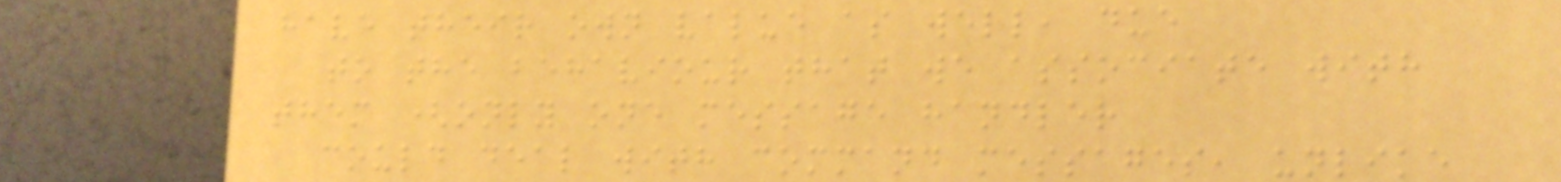have their own value as well, due
to the behaviour that we associate with
them (only one message handler
could deal with command messages, unlike
